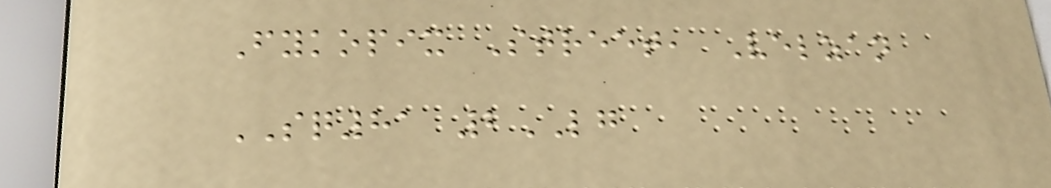Fykopix Street, Velzan
SQ81 2LG
